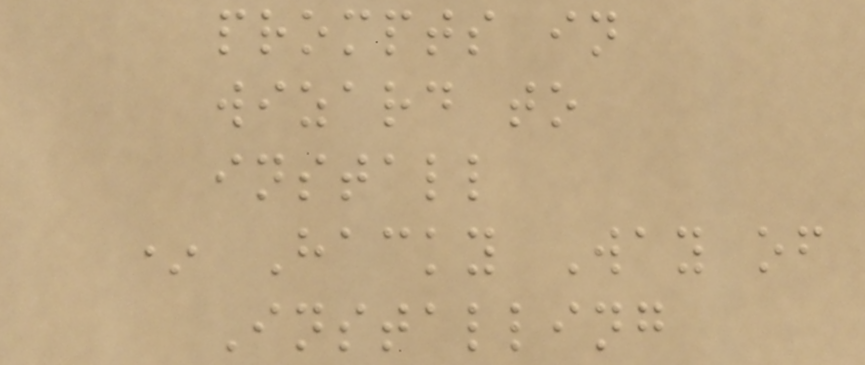prompts in
wizard to
install
* Hacky Way of
Installing
